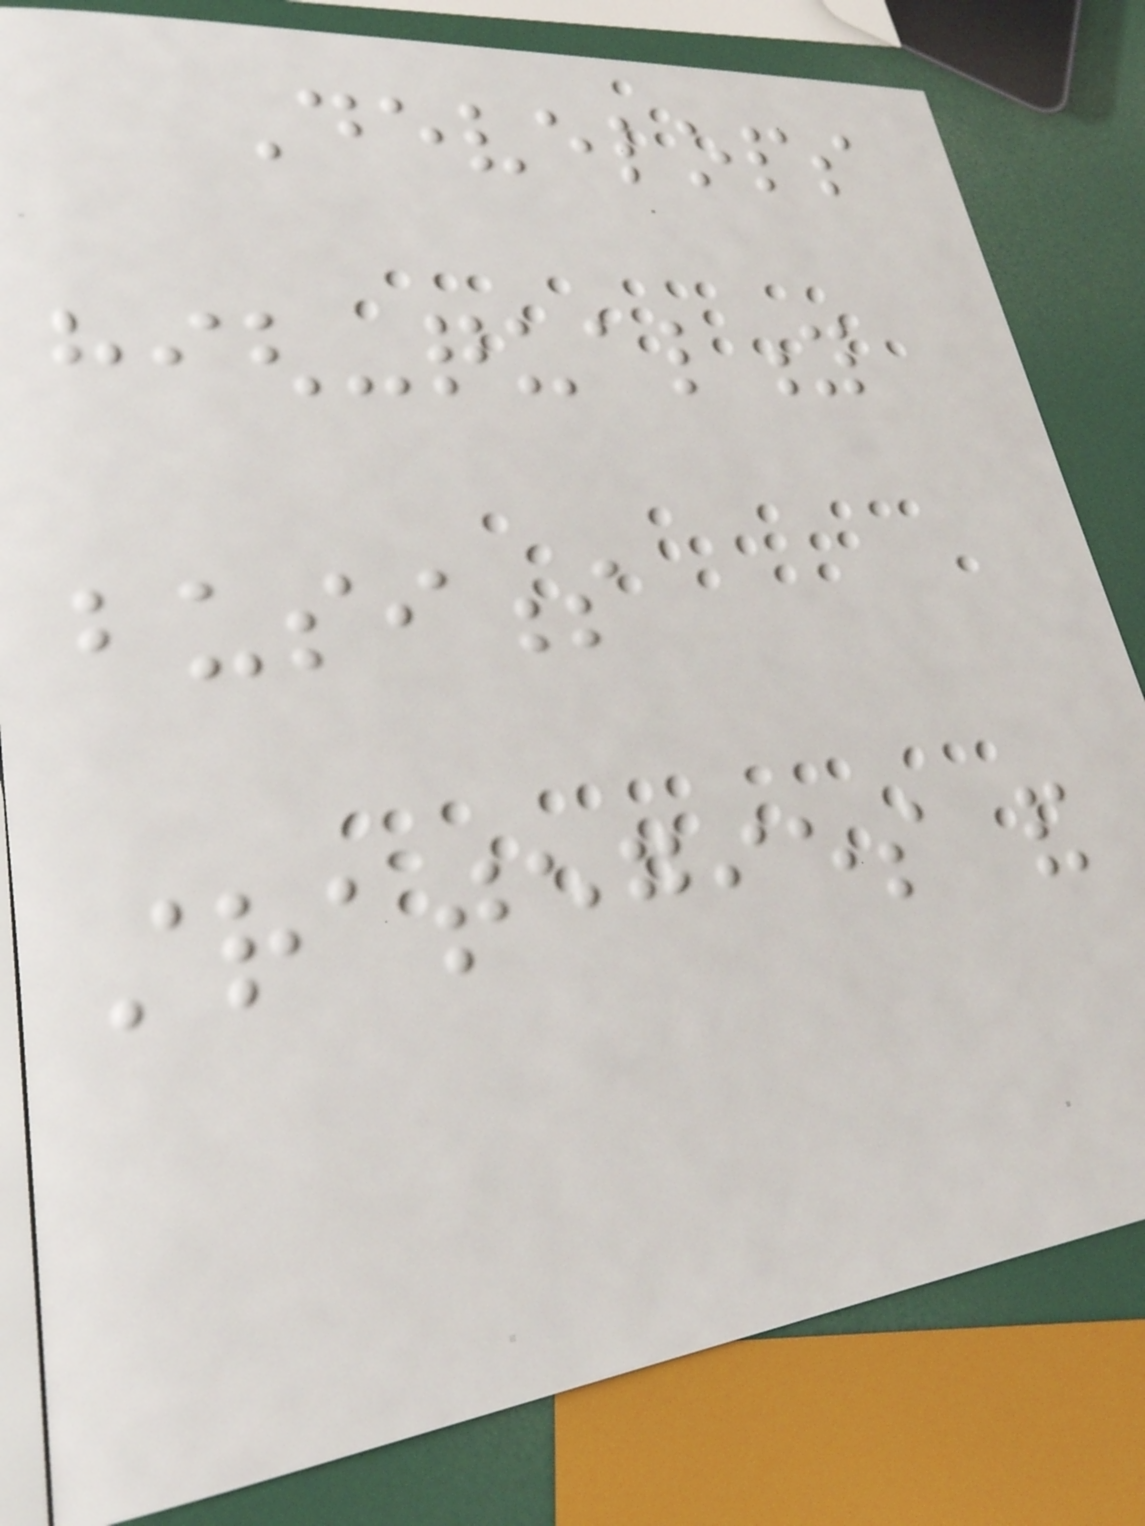Develops
high-quality
business
strategies and
